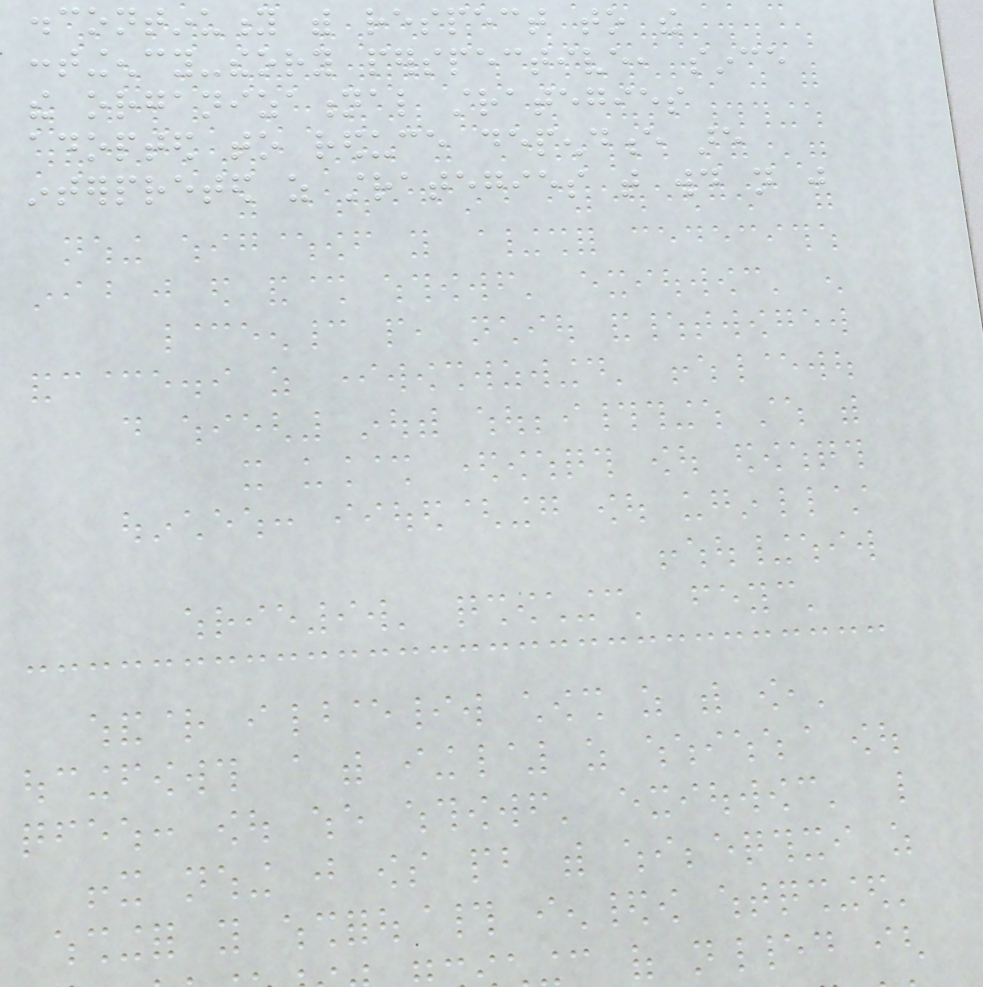discontinuity with respect to the
contingency-theory perspective, since
the organizational strategies
adopted to reduce dependence are
interpreted as strategies that would not just
